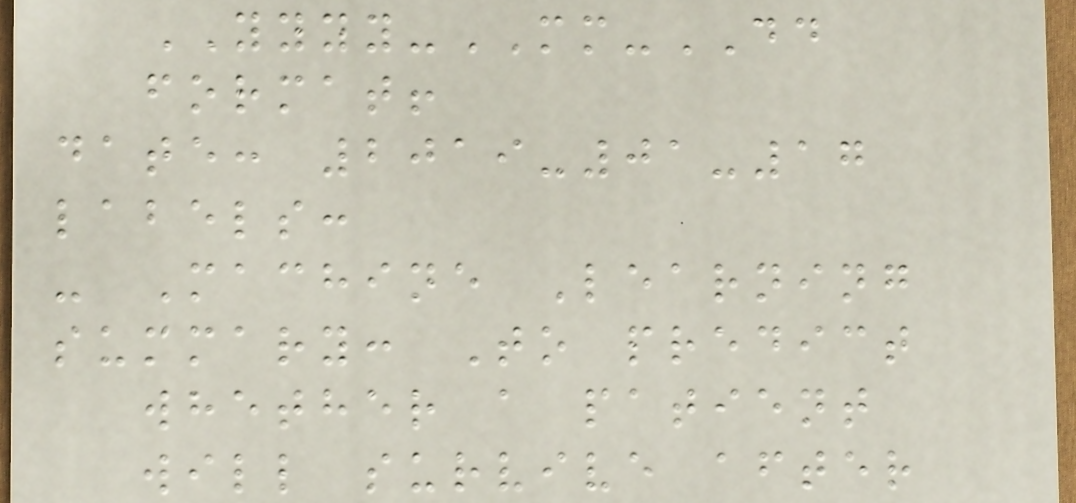YYYY-MM-DD
format!
date: 2019-01-17
labels:
- Machine Learning
summary: To predict
whether a patient
will survive after
